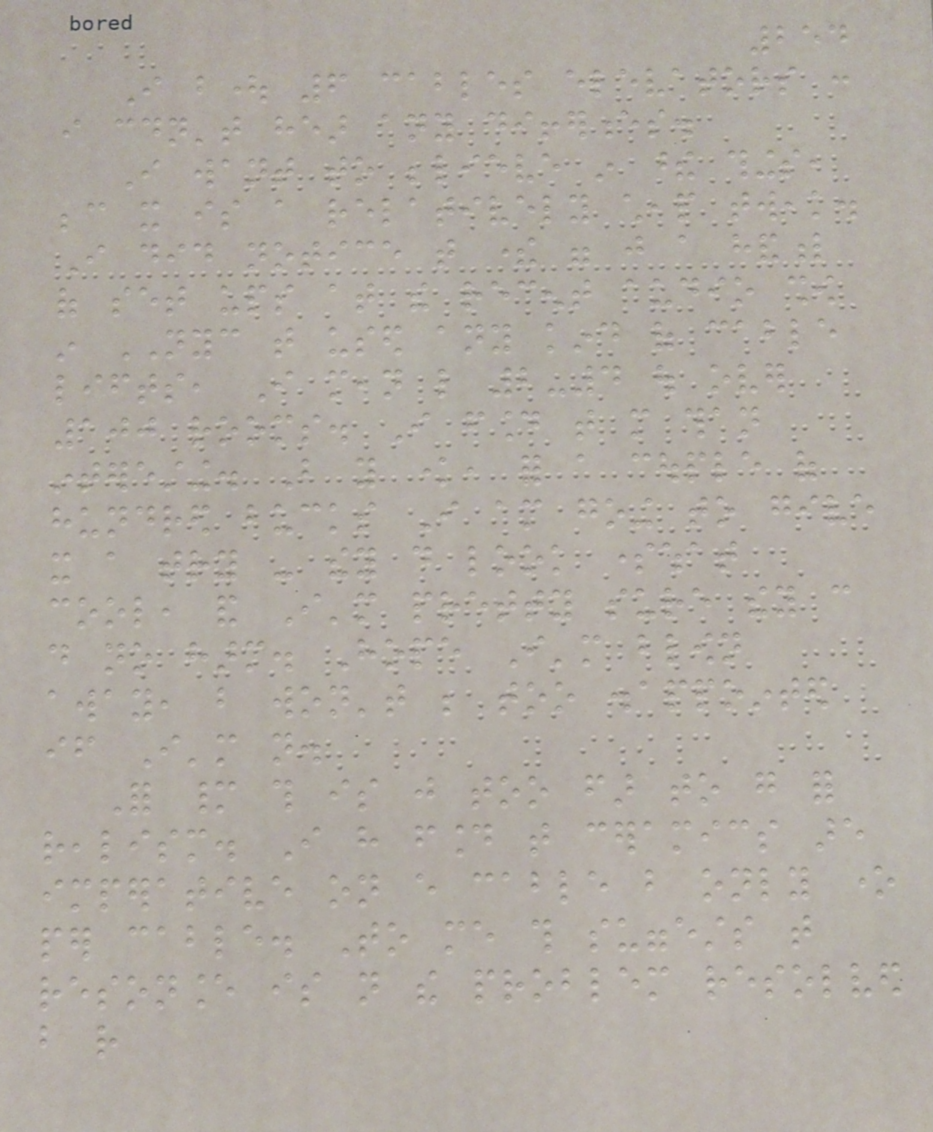254
I bought 6 cables elevators :
i couldn't hear any differences.
I want to believe in these things,
because it is a relatively cheap tweak.
I did notice that there were just a handful
of set ups at the recent audio show
in NYC that used any kind of cable
lifts, I mean like 2-4 out over
100 rooms. I found that more than
interesting. But you know, for a couple of
hundred bucks I am going to give
it a try - they do look somewhat
cool, and I'm pretty sure they can
do no harm. Hope I'm blown
away, but won't be too disappointed
if I'm not.
For many this is just too far to go for
realism. I have found that ceramics are
imperative on every cable but only one
per cable. To me this suggests that
resonance is not the problem resolved
but rather
